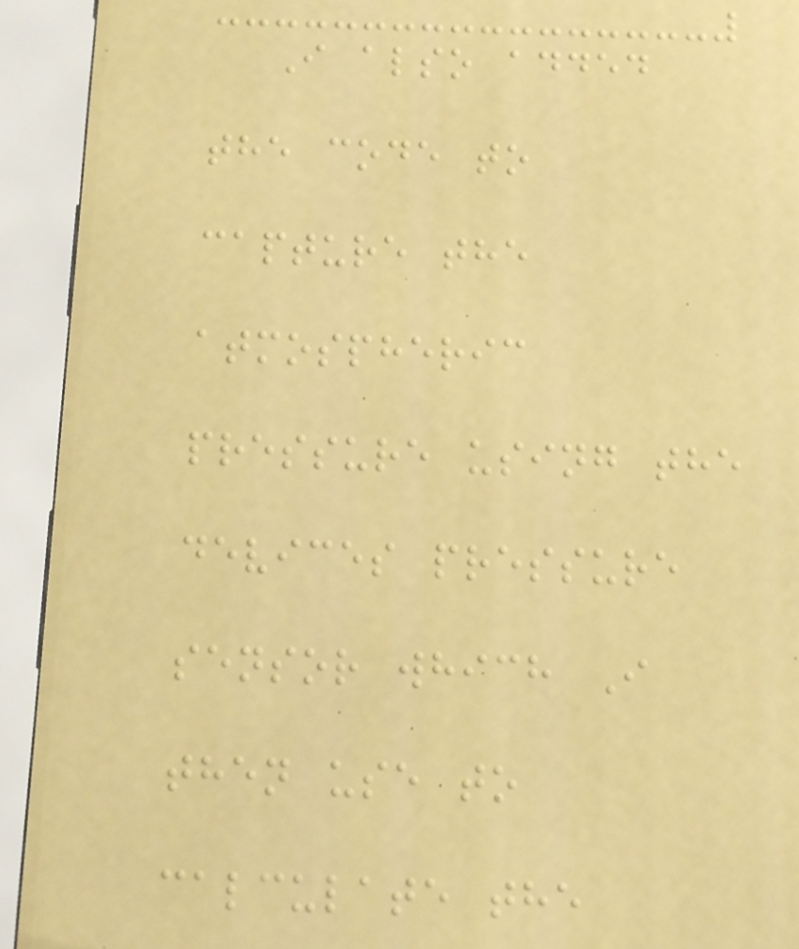I also added
the code to
capture the
atmospheric
pressure using the
devices pressure
sensor which I
then use to
calculate the
